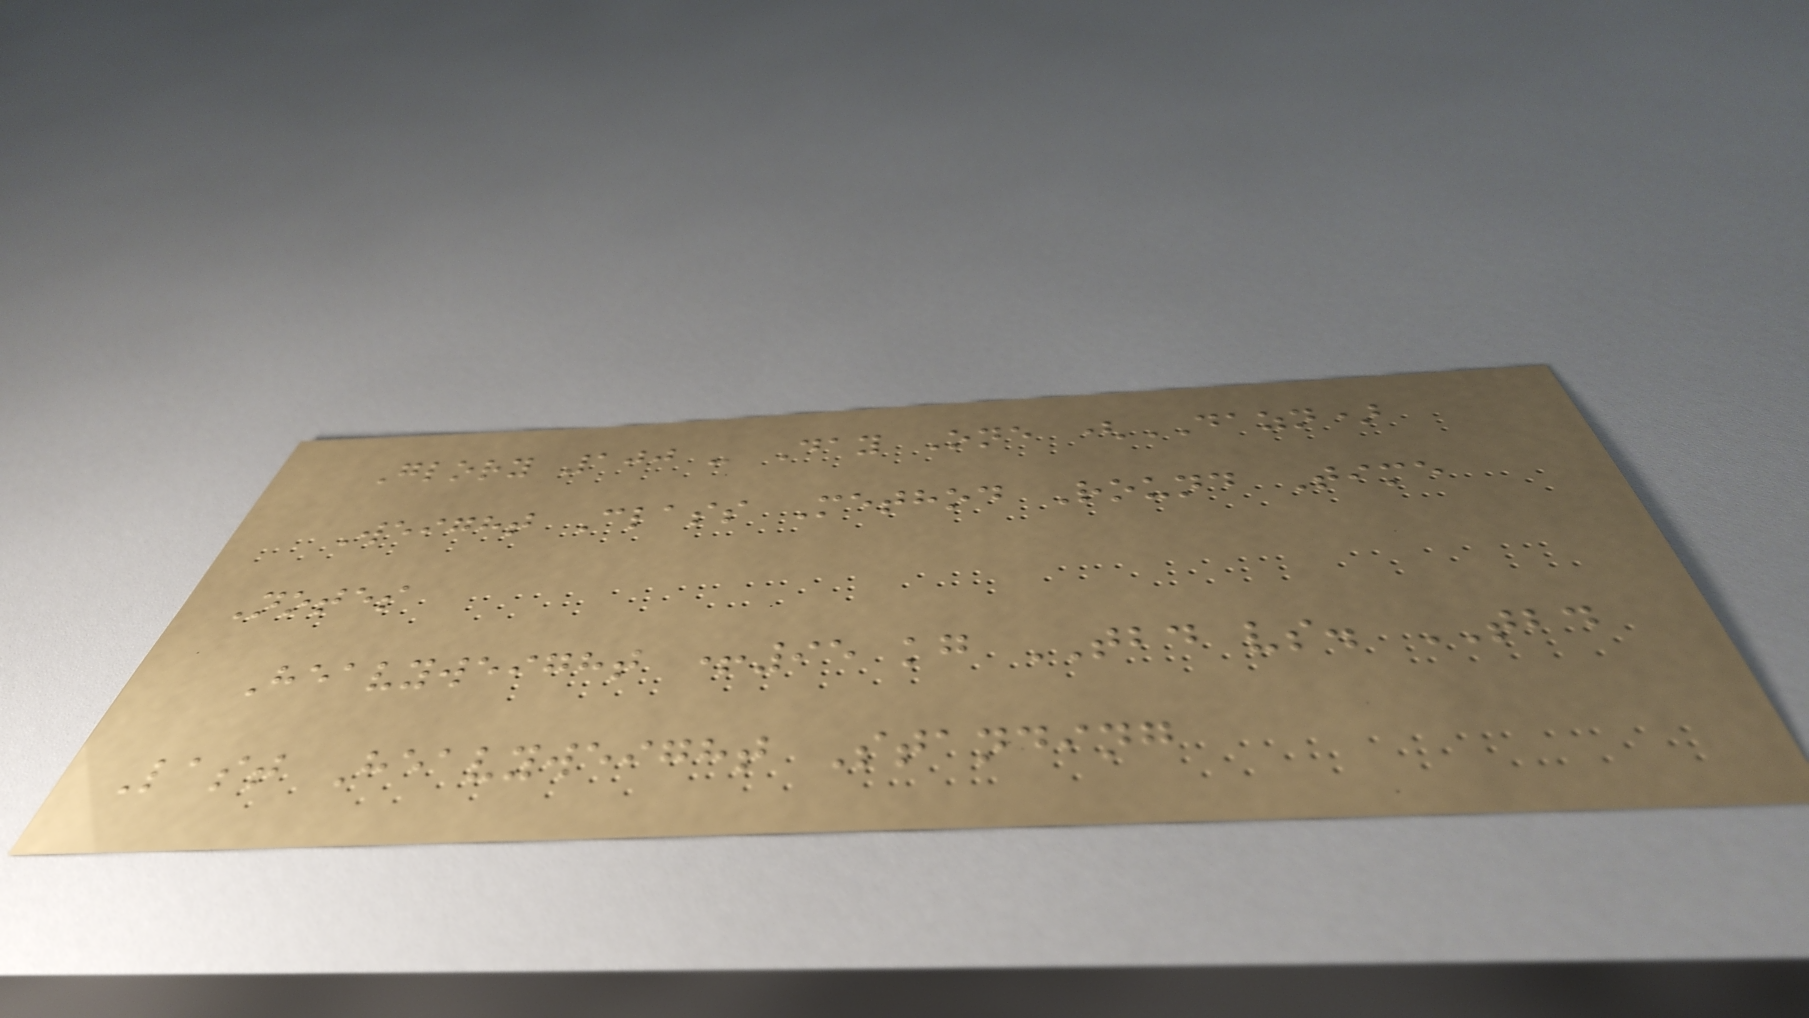Glory 100 - Day One (DAZN)
Weight Class Method Round Time
Notes
Heavyweight +95 kg TBD vs. TBD
Last Heavyweight Standing
